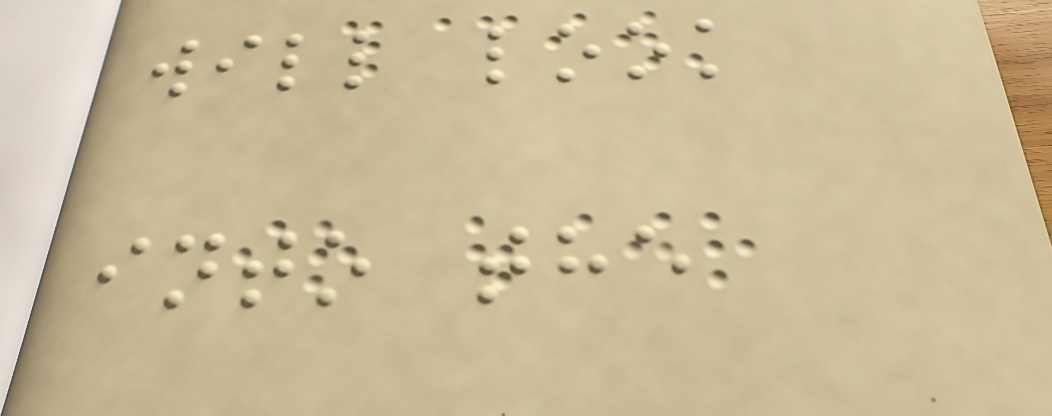will look
into the
